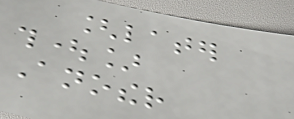[later
thought]
Another
